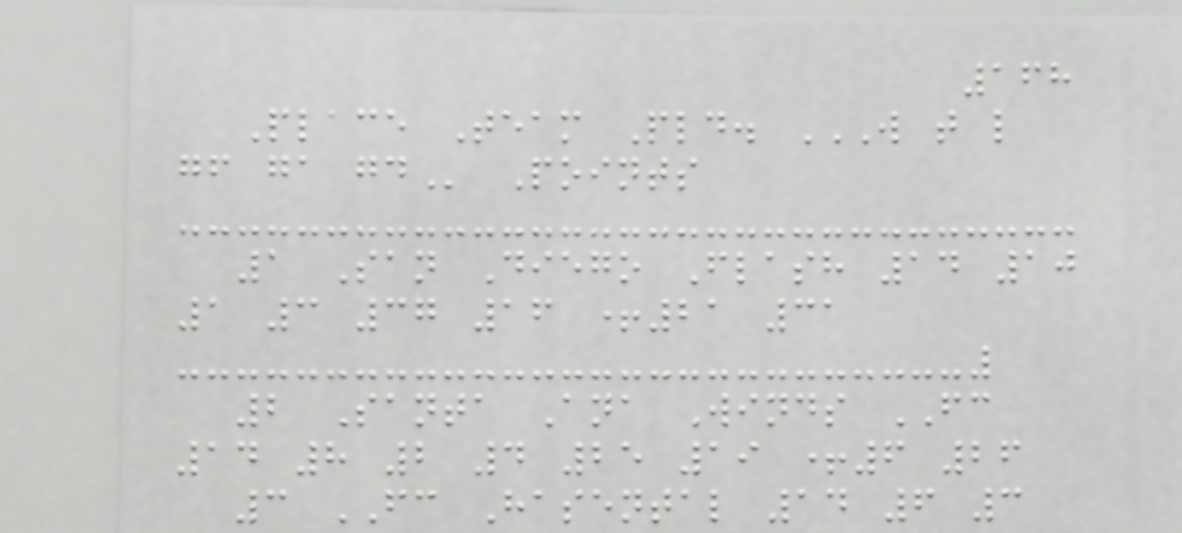168
Place Team Pld. W T L
GF GA GD Points
1 San Diego Flash 14 10
1 3 37 16 +21 31
2 Santa Ana Winds FC
14 8 2 4 25 19 +6 26
3 FC Hasental 14 6 3
